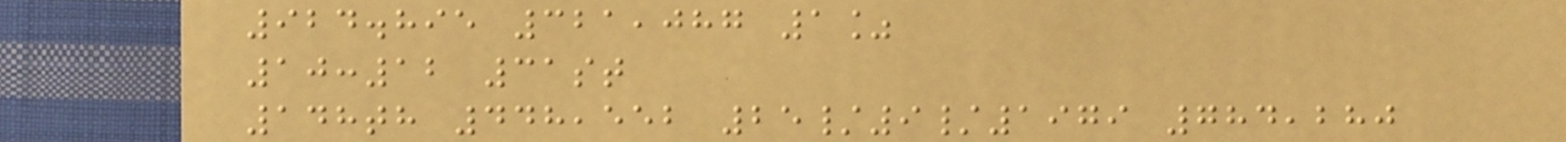924.895 321,087 1%
10:12 31st
148th 448,552 25/9/1979 784,280
